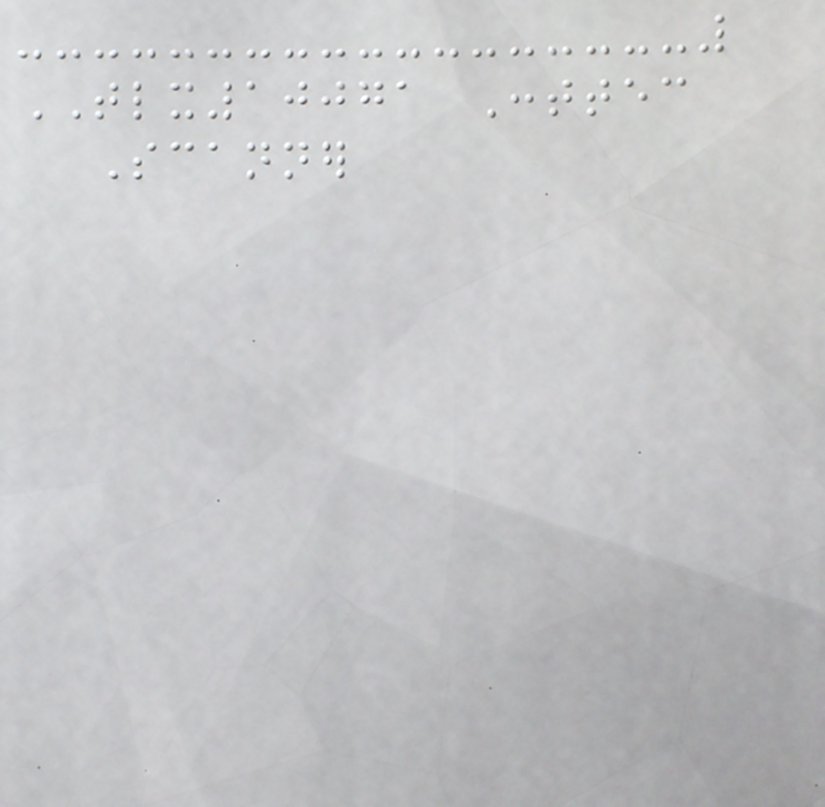TLX10071 Conttec
Scanner
